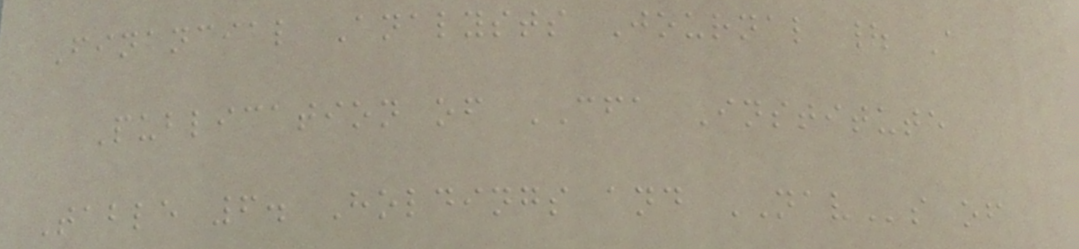Financial Analysts Journal | A
Publication of CFA Institute
Table 6. Holdings and NAVs of
